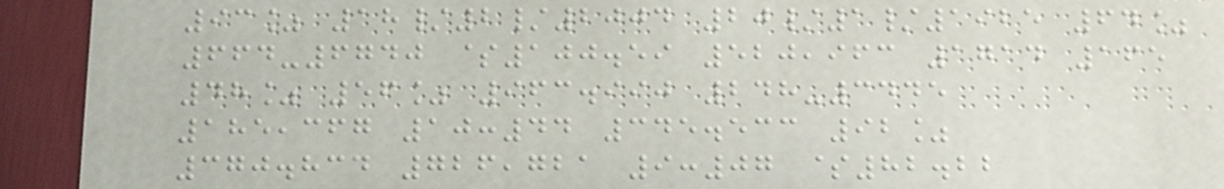93% 18/2/2004 20/1/1925 64%
664-6740 $100.59 520,963 1714 165
48% 56% 963.990 248-3445
185,367 10:44 345.533 92%
370.834 726,721 9:07 $82.22
